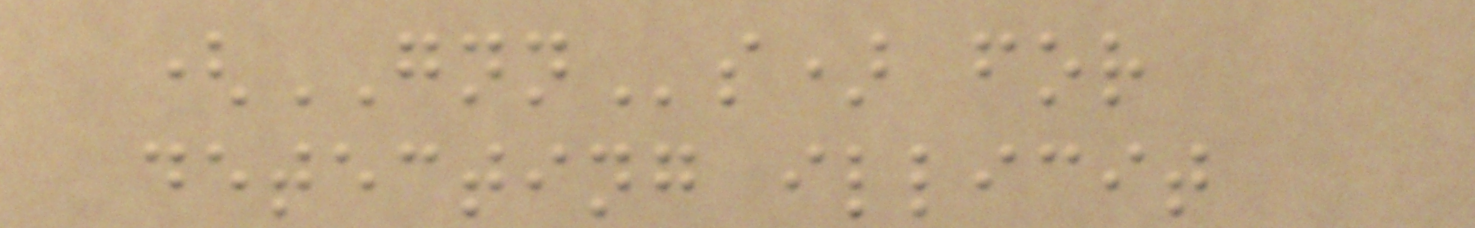(GNNs) for
detecting illicit
